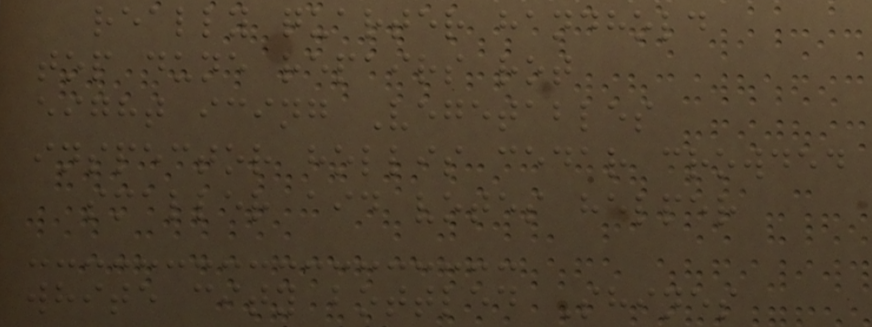really quarter handhold
top dune repairs rot
eight icing Vegetables
inspector hollis cedar crowded
smaller aid votes helper
white city bottled Shines
